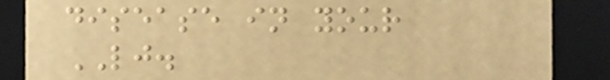disease in your
LJ.
